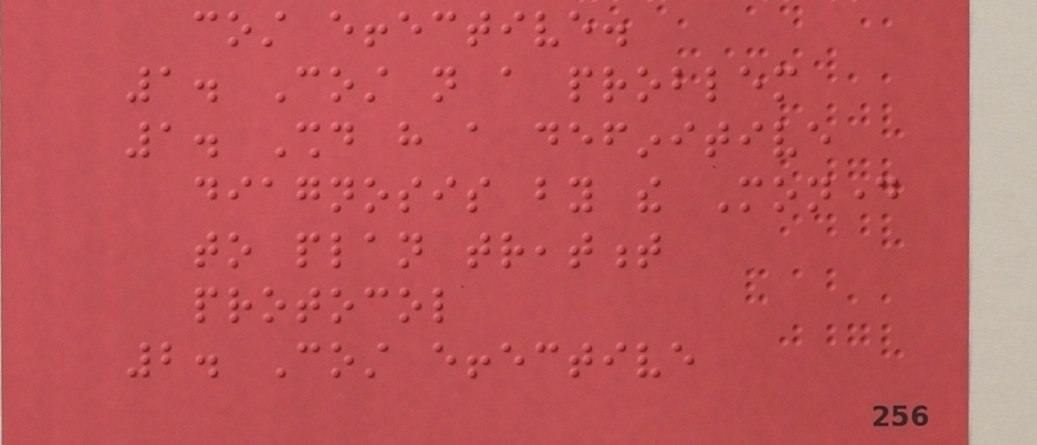cost effective.
1. Cost not a problem
1. Should have a definitive
diagnosis by the Monday
to plan treatment
protocol
2. Cost effective
